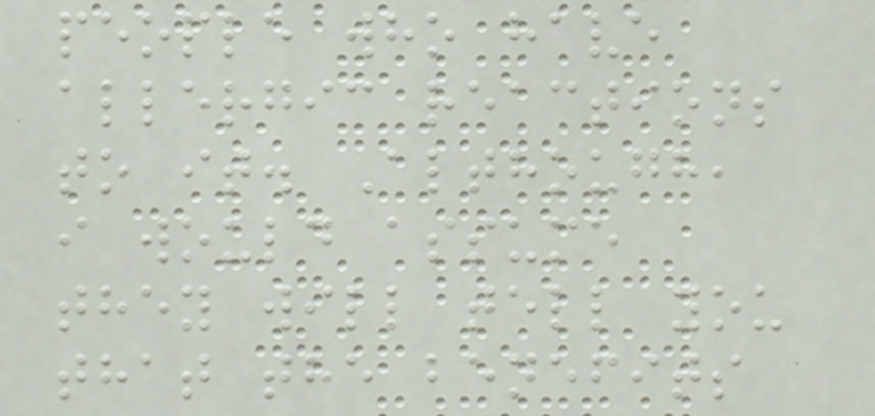people who have
allergic reactions
to it. Although,
i would assume
they will tell you
that the benefits
